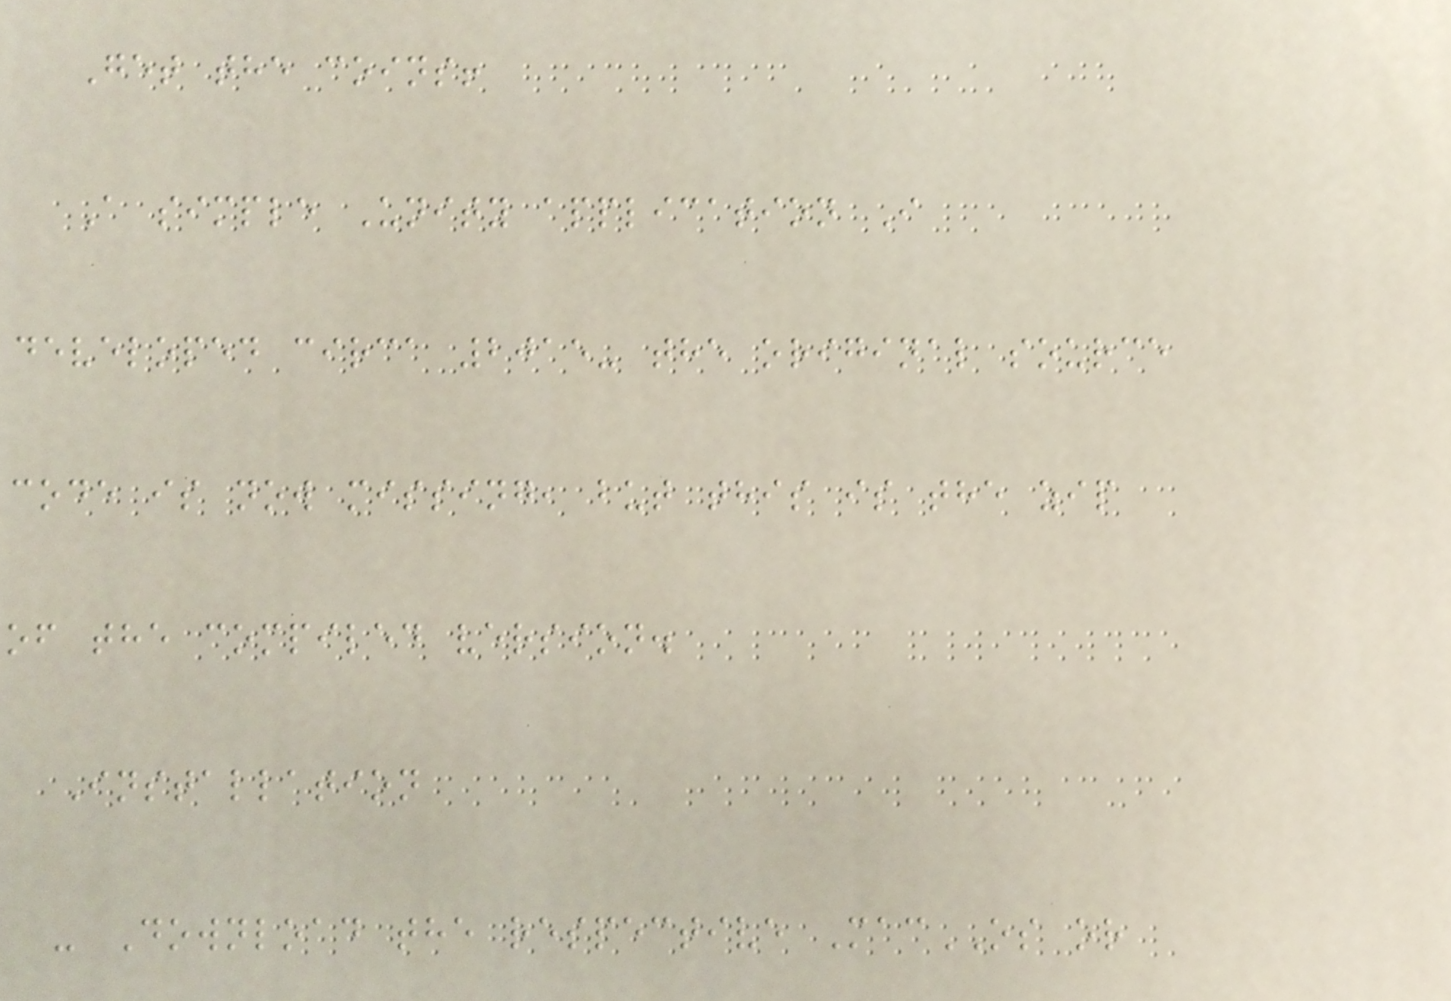Get the coins!
A simple Unity application I
developed circa 2015- the original source
code is now missing, but this is the zip
of the compiled version.
Installation
- Download the respective MacOS or
